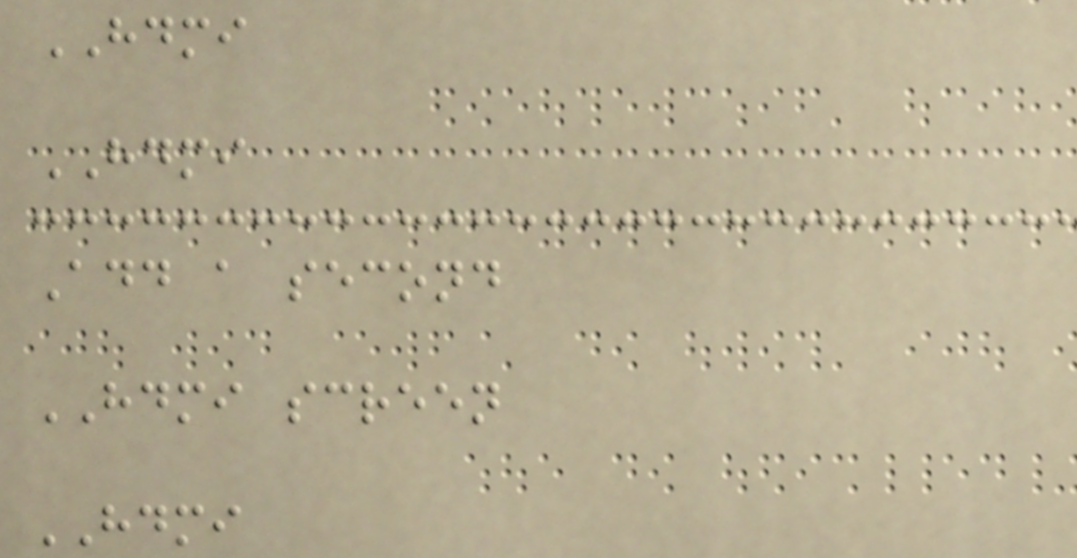HDMI
HDMI
Add a second
HDMI screen
HDMI
